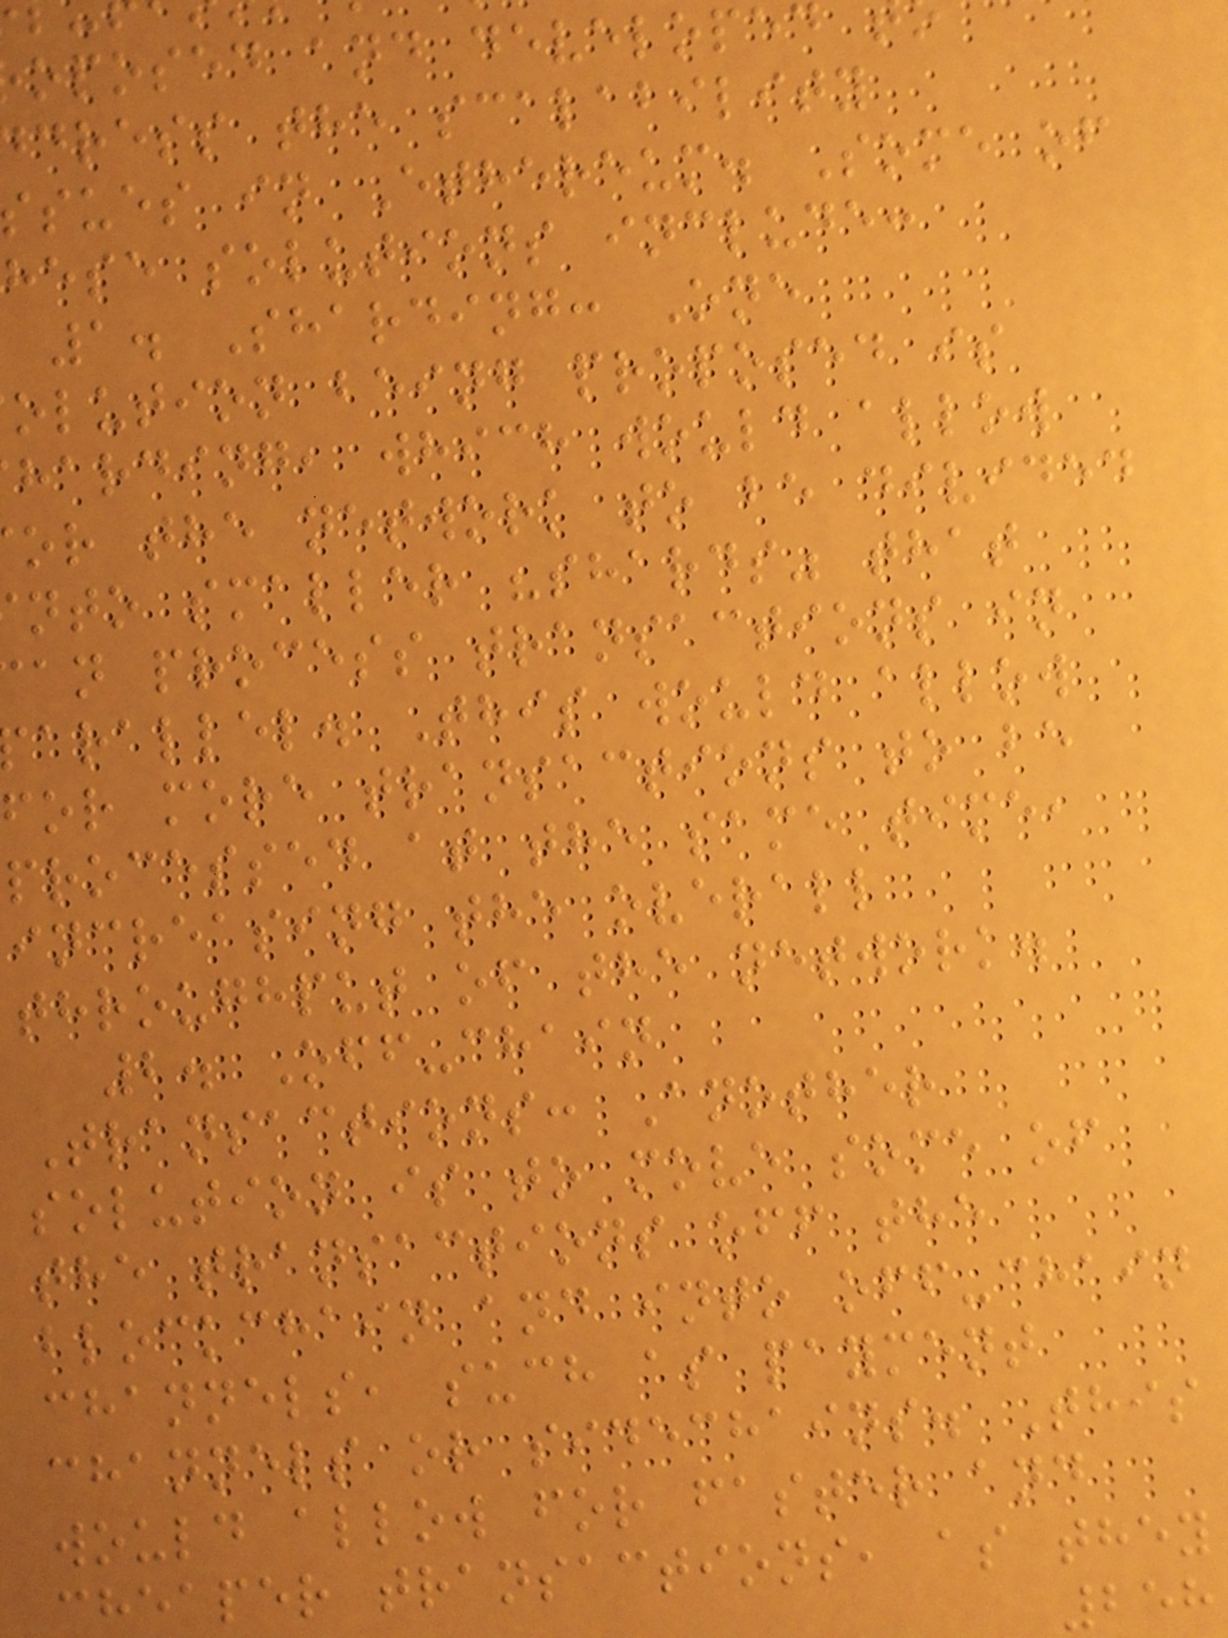oposed and developed
dress the scalability
sues in Ethereum. Some of
hese solutions include:
1. Sharding: One
olution being proposed is
harding, which would allow
or the network to be divided
nto smaller "shards" that
an process transactions in
arallel. This would allow
for more transactions to be
processed at the same time,
increasing the overall
throughput of the network.
2. Off-chain
Transactions: Another
solution is to move some of
the transactions off the
blockchain and into off-chain
channels, such as payment
channels or sidechains. This
would allow for faster and
cheaper transactions, as they
258
